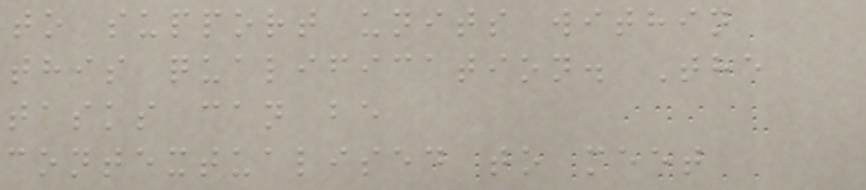to support units within
this qualification. The
tasks can be
contextualised to meet
